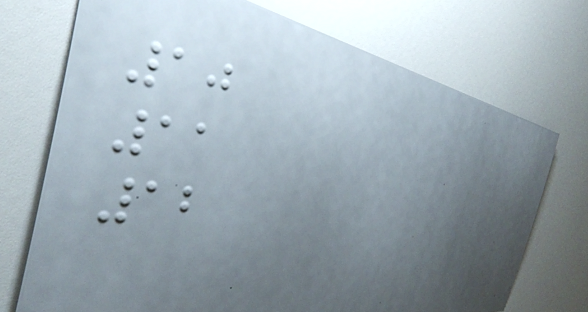10
11
12
